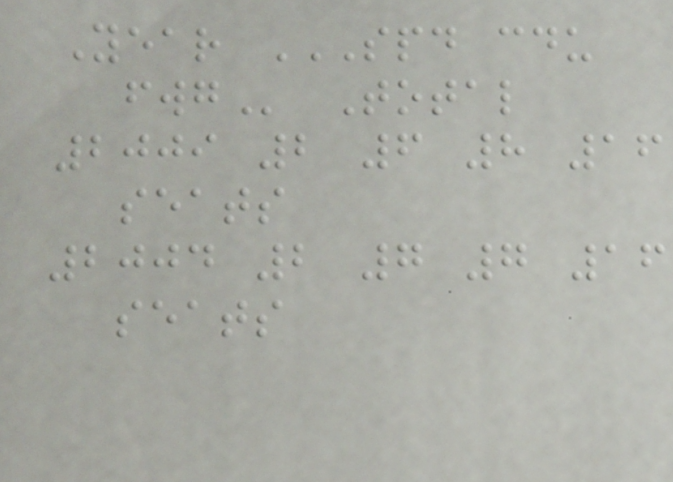Year SPD CDU
FWG Total
2009 2 6 8 16
seats
2004 2 7 7 16
seats
